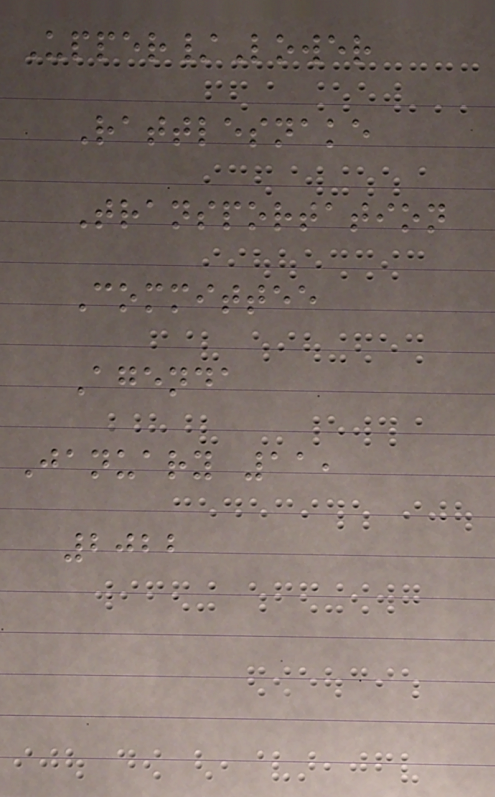Upper/Lower
Rattlesnake
Transportation
Committee
Agenda
January 11,
2022
